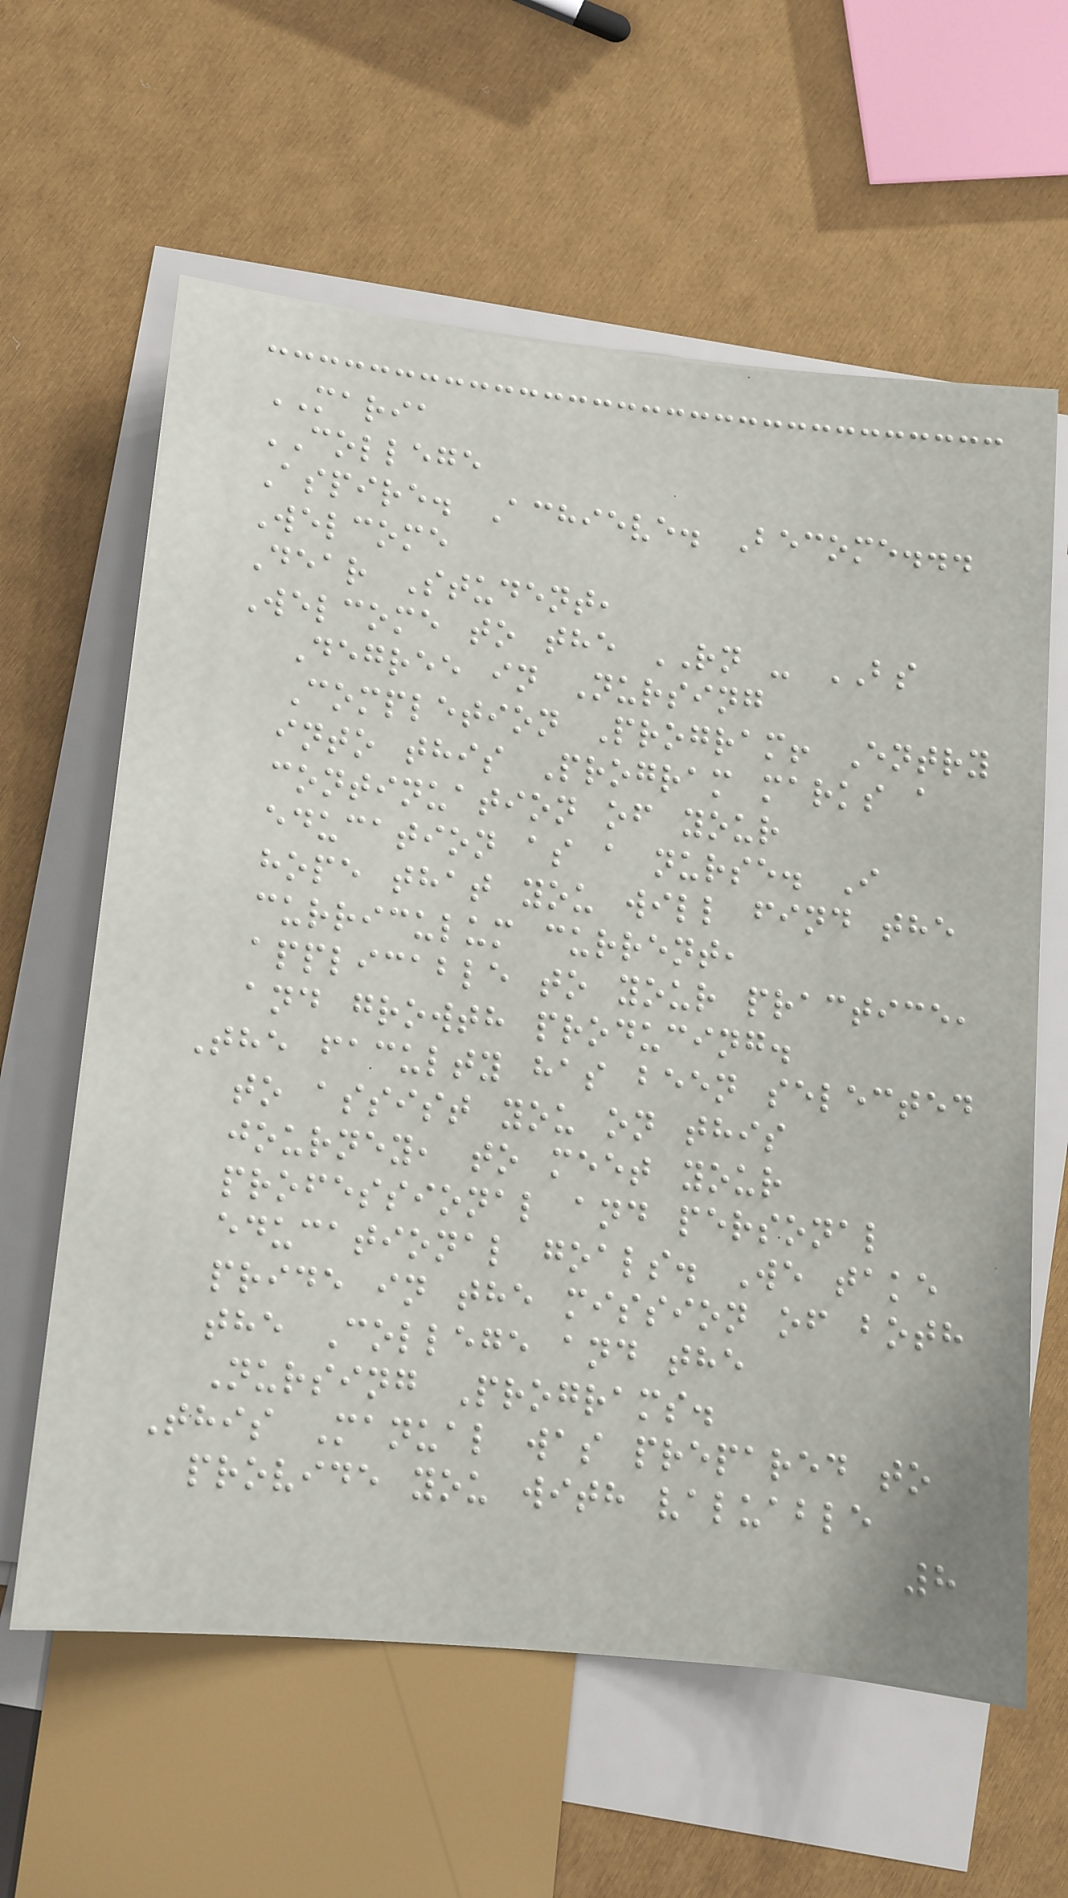MARIA
COLLEGE
Aspire. Achieve. Become...
Welcome
Dear Student,
Welcome to the RN - BS
Degree in Nursing
Completion Program! Entry
into this Program marks a
continuation of your
education as a nurse. I
hope that you will find the
curriculum current,
applicable to your practice,
and growth producing.
The faculty has been selected
to assist you on this
journey, to meet your
professional and personal
educational goals. We take
pride in the mission of both
the College and the
Nursing Programs.
This Manual was prepared to
provide you with valuable
8
